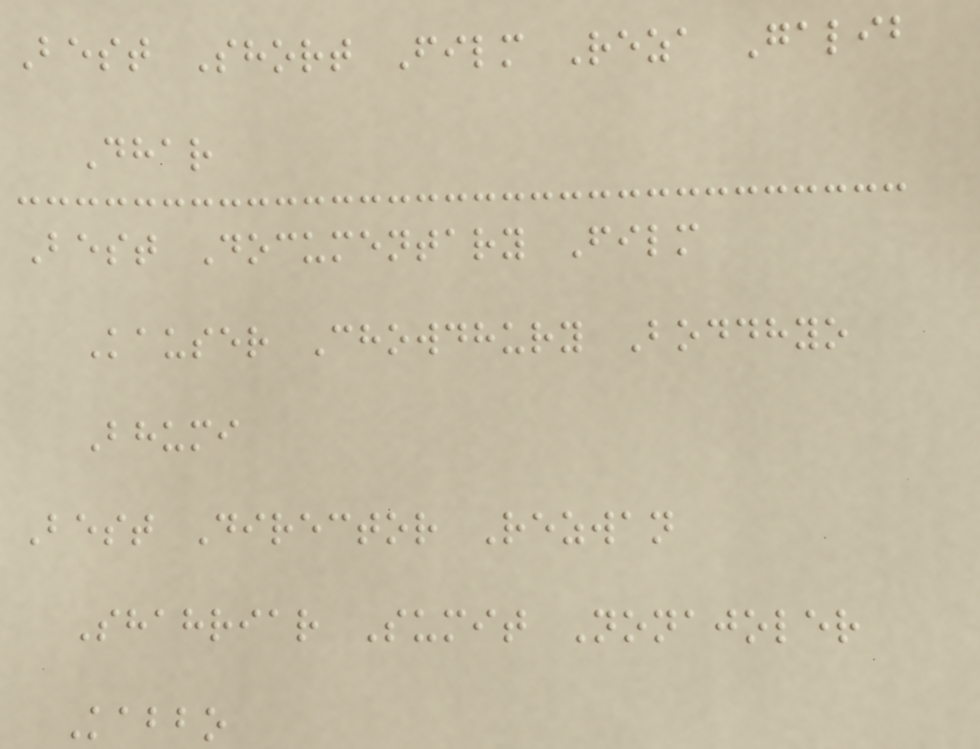Best Short Film Reza Galib
Dhar
Best Documentary Film
Kauser Chowdhury Boddhyo
Bhumi
Best Director Rezwan
Shahriar Sumit Nonajoler
Kabbo
